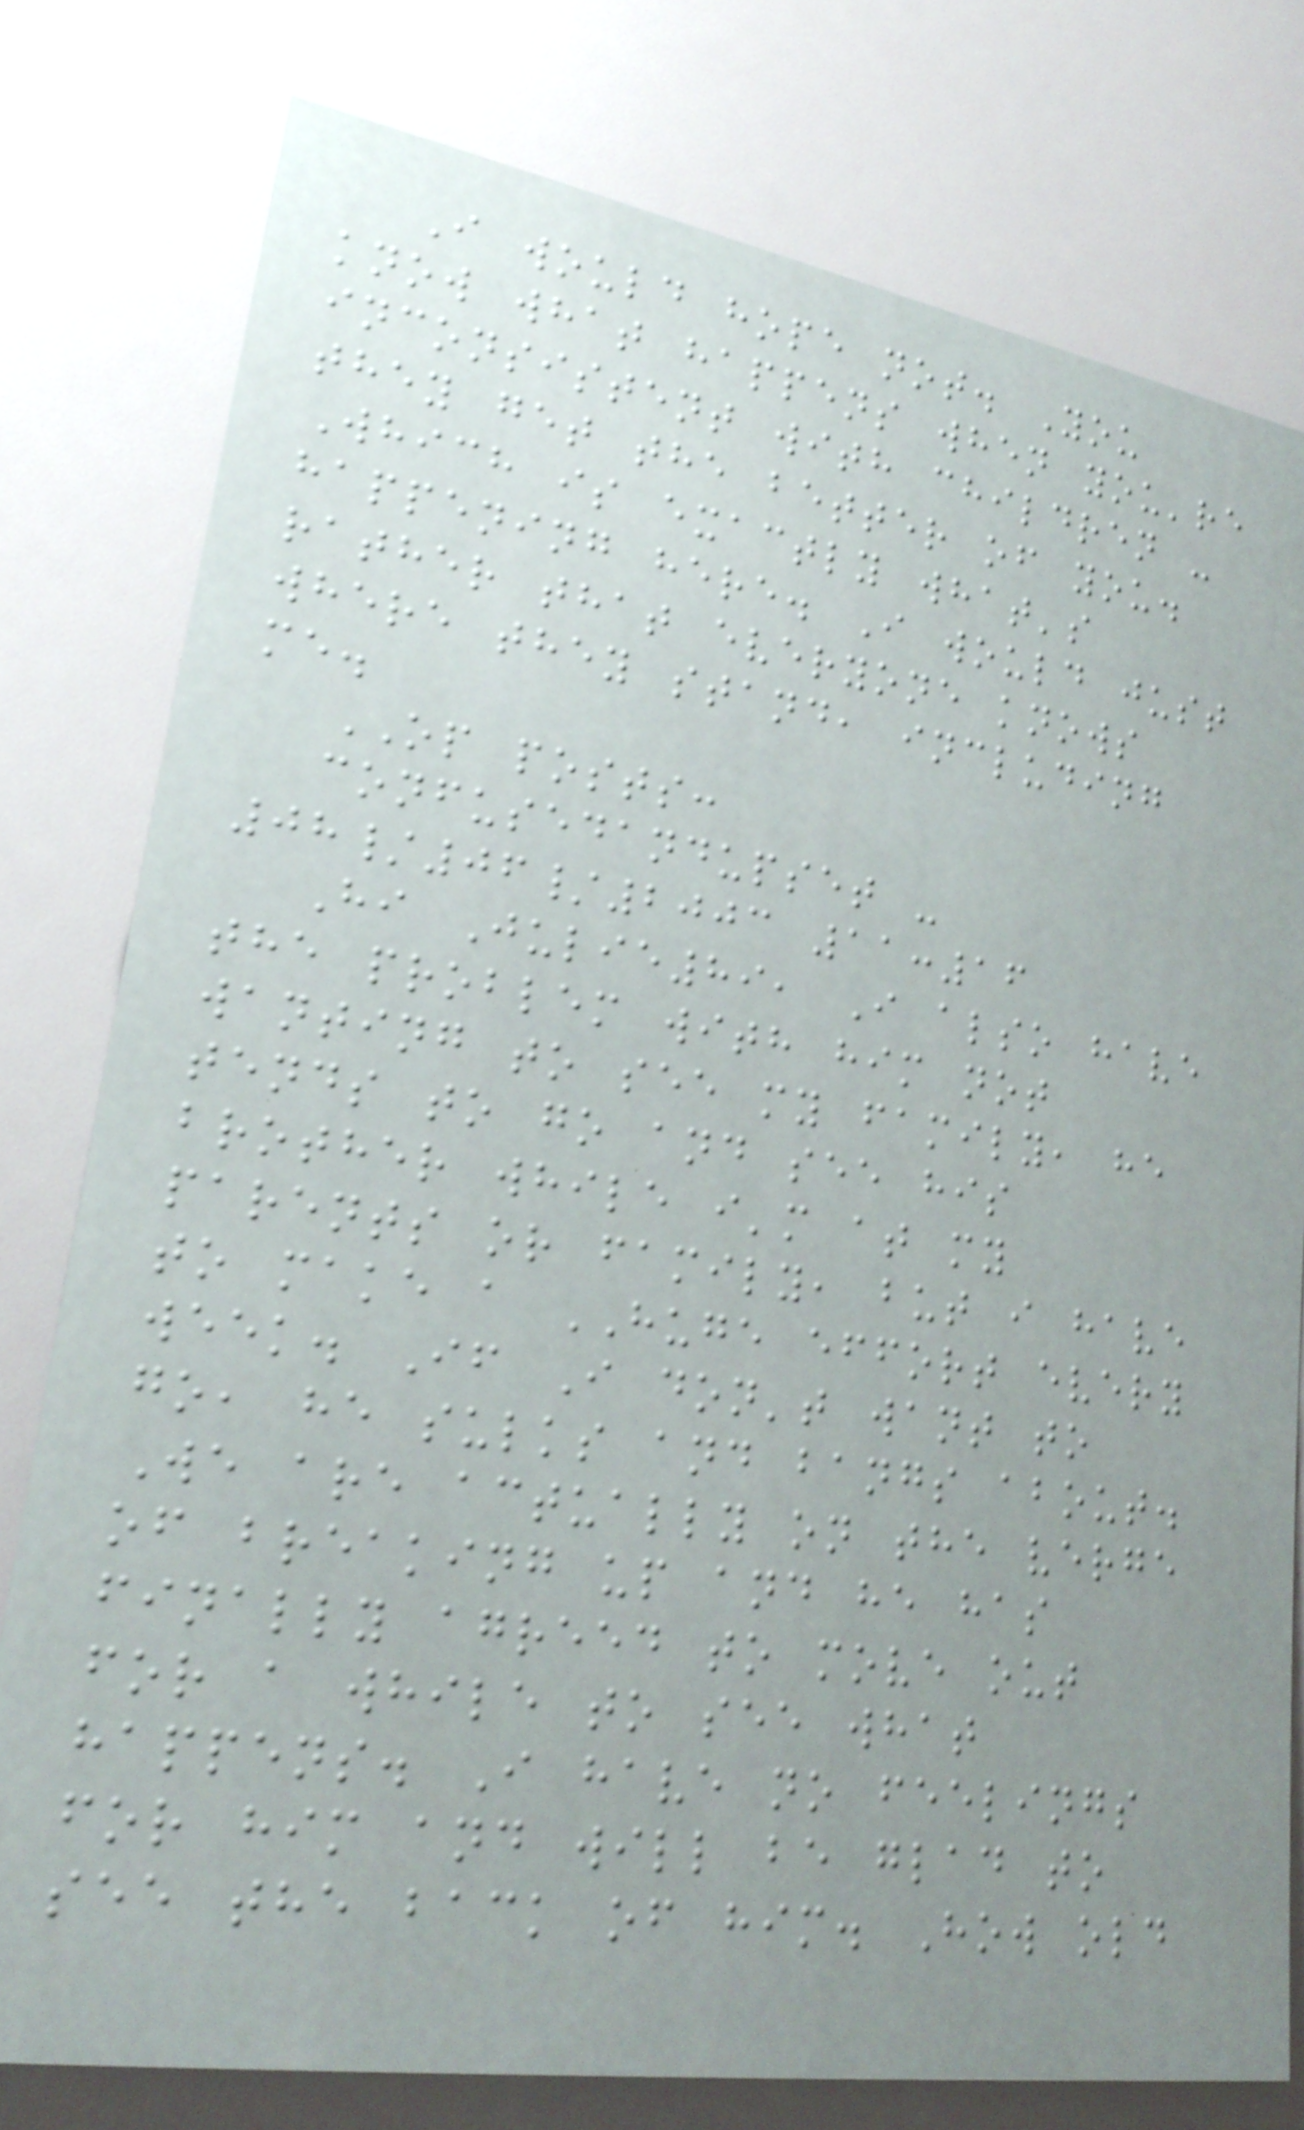I would hope not. You
know what happens when you're
inconsistent with children -
they get the better of you.
Which is exactly what's
happening here. I would just
rather that everyone knows
where they stand, including
me.
OP posts:
confusedandupset -
08/06/2003 11:16
Hi Julie89, I also have
the problem with him not
wanting to see my family, he
tends to go and see his
brother while i'm at my
parents or family, but i have
to make a HUGE effort every
week. If I don't want to
go, he sulks and bangs about.
We are actually on the verge
of breaking up and he has
finally agreed to move out
for a while to see what
happens. I have no feelings
for him and will be glad to
see the back of him. How old
